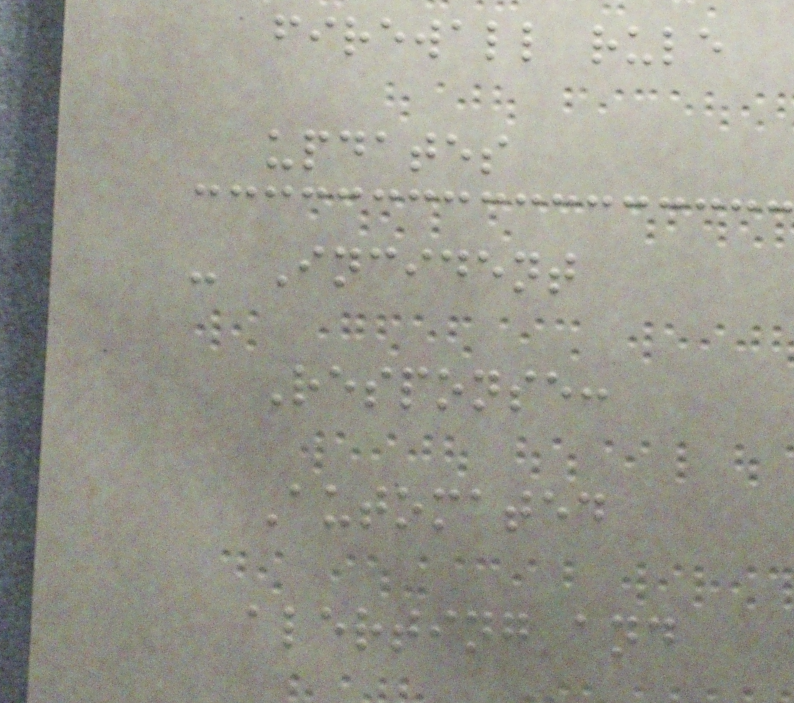firewall rule
updates
- Incident
Response:
Automated
alerting and
